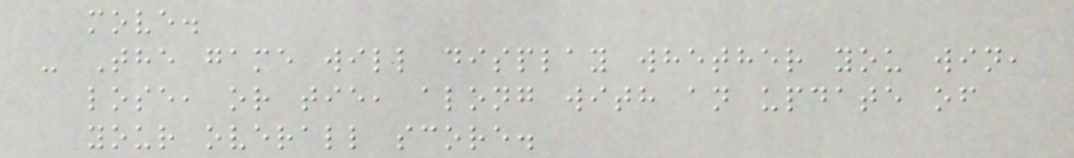move.
- The game will display whether you win,
lose, or tie, along with an update of
your overall score.
